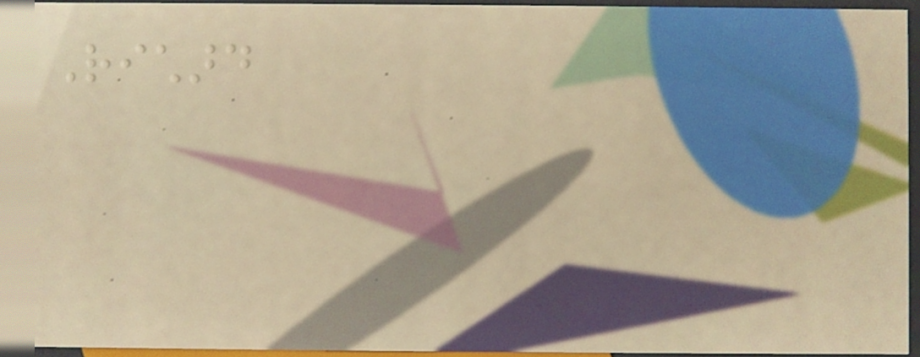Richard
